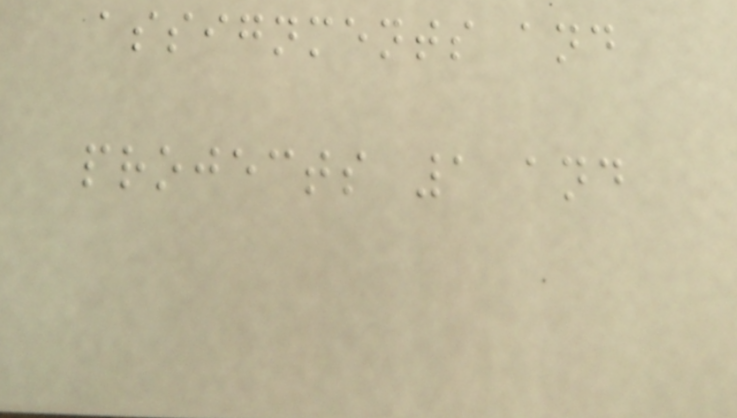assignments and
projects 1 and
